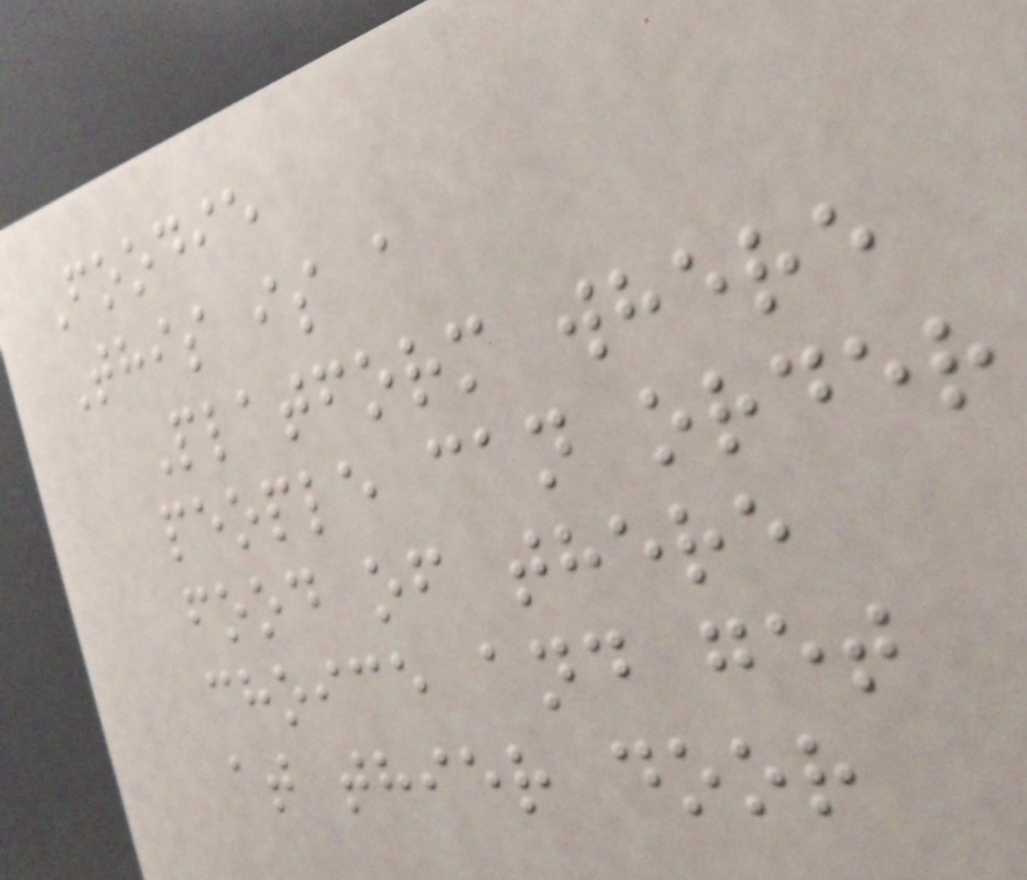Foodie
This is a
Platform where
people can order
food of there
choice and get
at thier door
